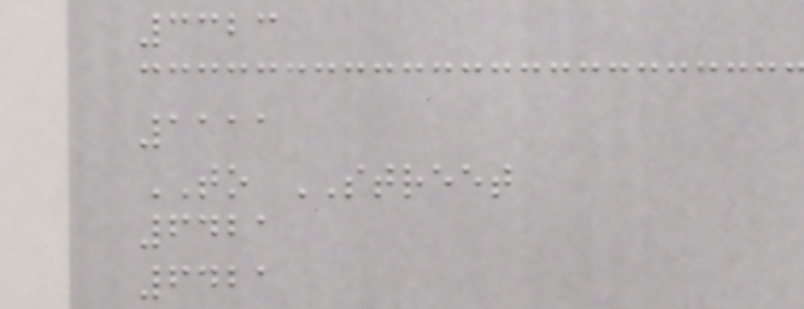3323
1111
TO STREET
6421
6421
